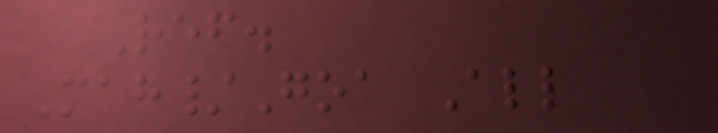Ref.
Mah/Goa All
